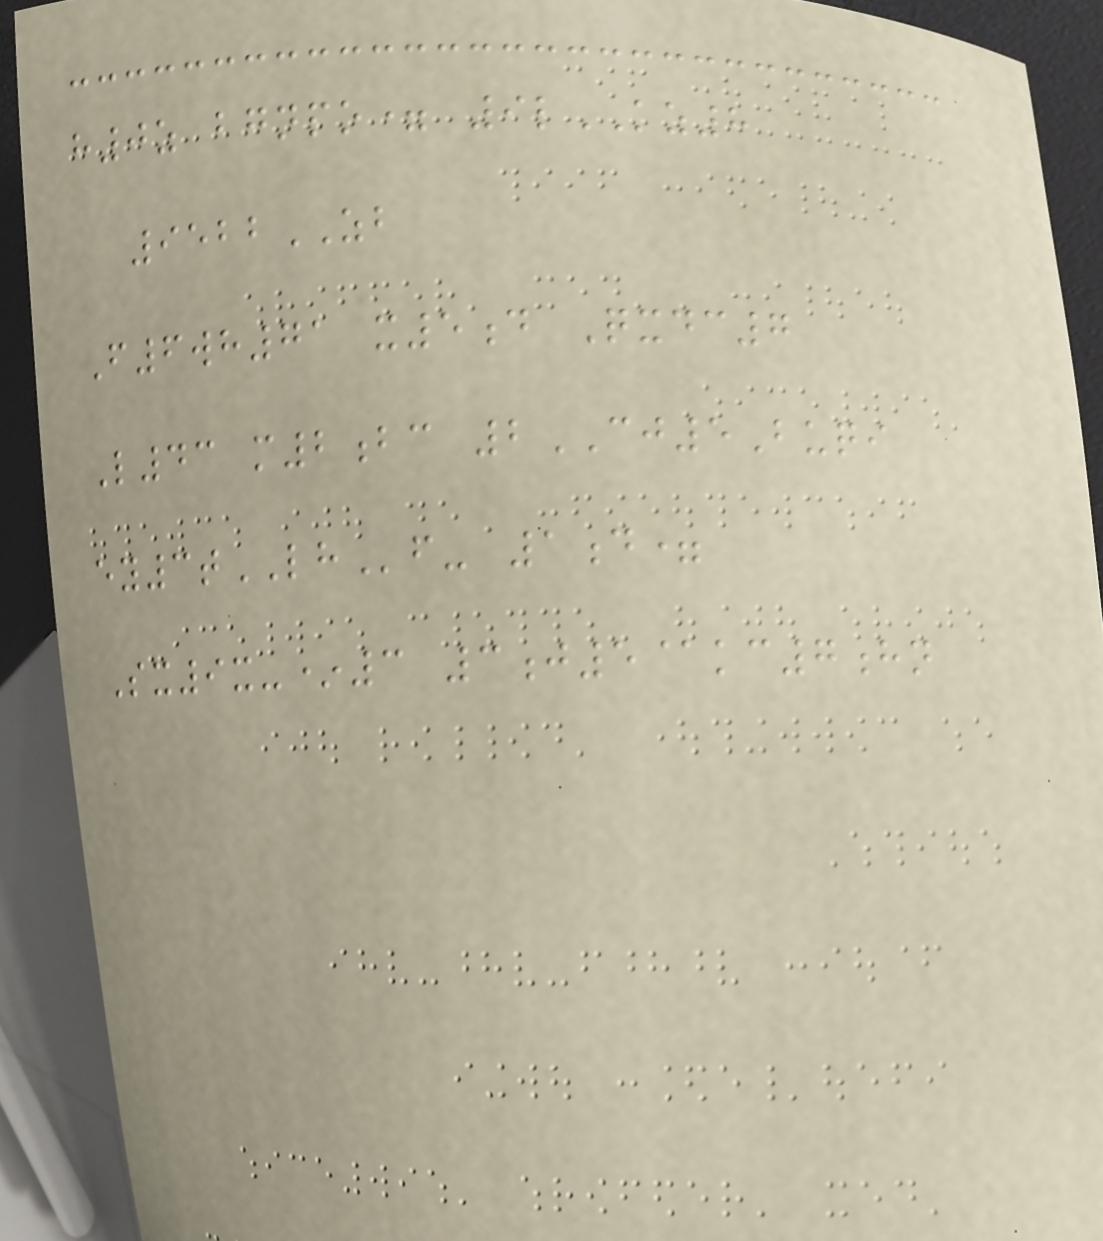h0z bgnpo= 9lKZ8
9522ZB
F6wh71 x5d Qxdc7
L43 m2bc 2CJ5Buqi
ey3tLHf- 1d=
Sx9x-*3 3j5@kc7hn
